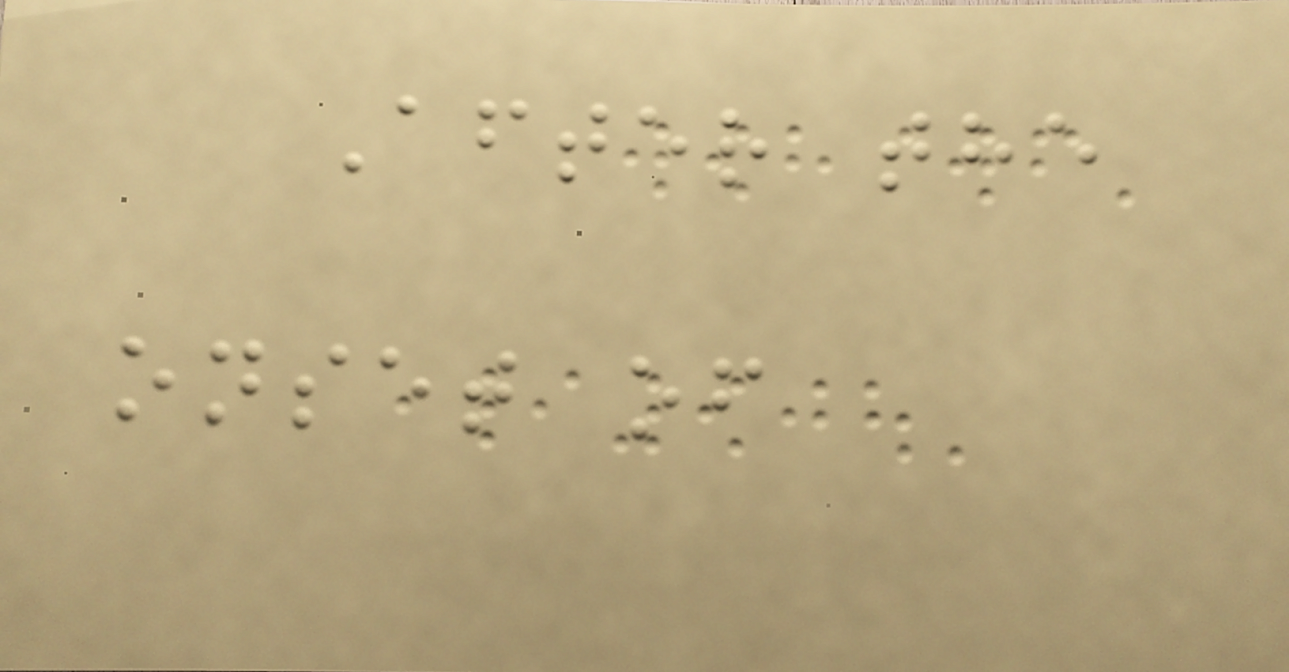After the
onset of
